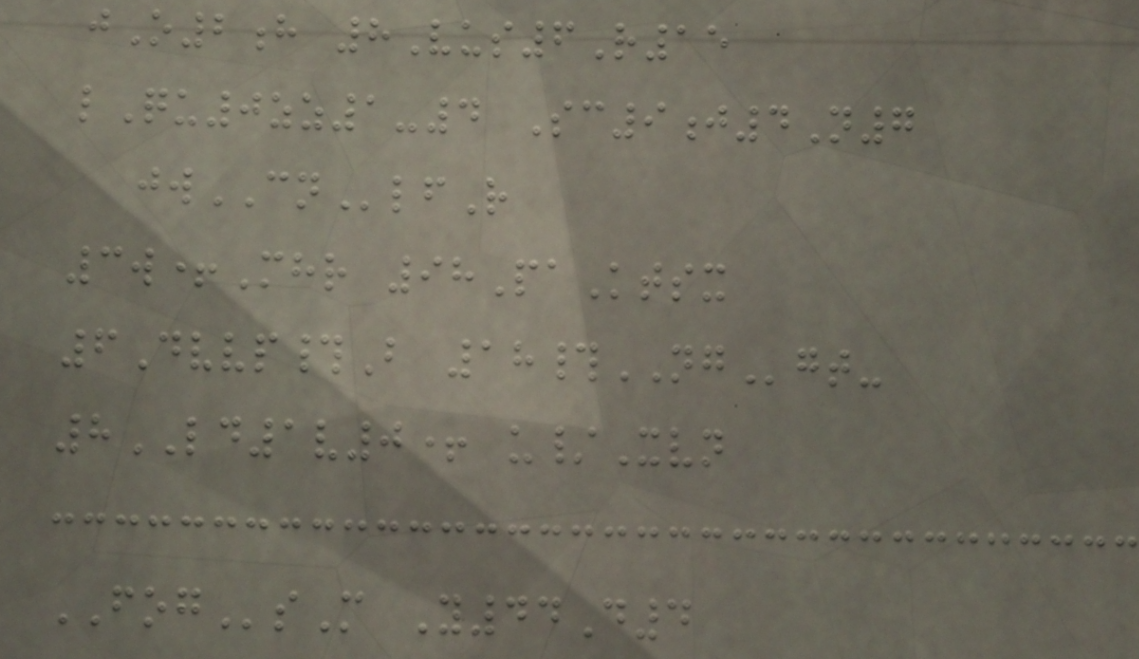jO2h 8Vus6R15
lQu0zz1-4 Sc9j4N7
jwCNlfR
3w+Mhr 98PaKtsx
6Dvvp#B 18#NGgt-
8LD1v0+ u/Xvn
FOGsM Y44D4
